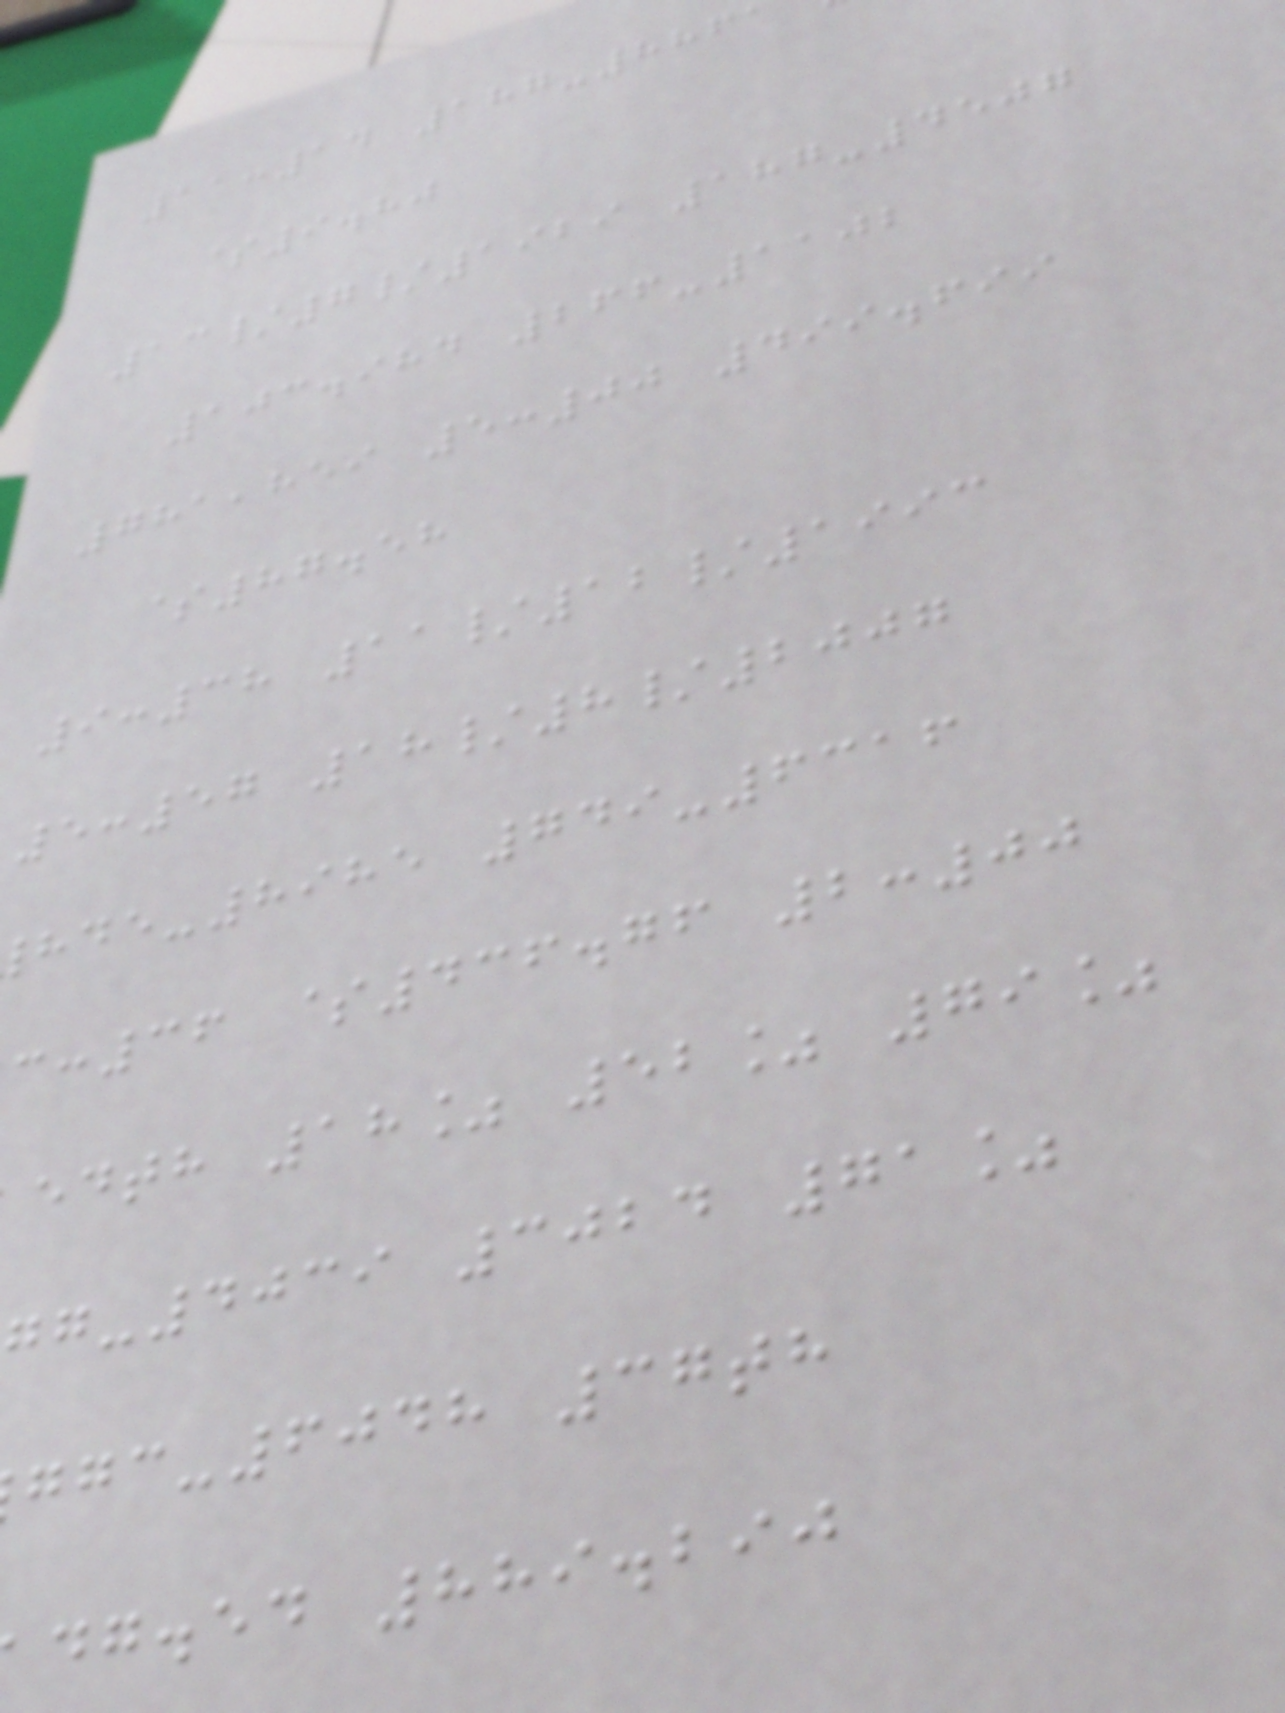11:14 187-886
$9.80
13/7/1929 187-4507
103.984 266-1102
781,859 5:00 499.699
$87.58
9:38 11/12/1993
5:57 18/8/2007
-8985 749-6316
:36 $436.76 2:00
edth 18% 52% 79%
-4039 3024 71%
-6048 37th
dg.ed 889.290
